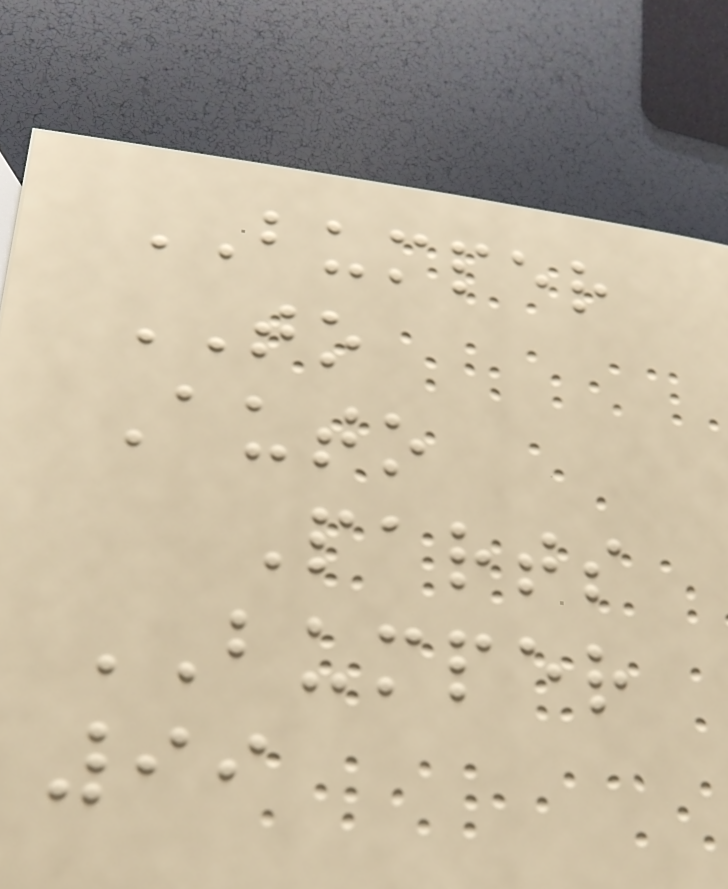BUMPER
TO
Auto
Parts
BUMPER
99
